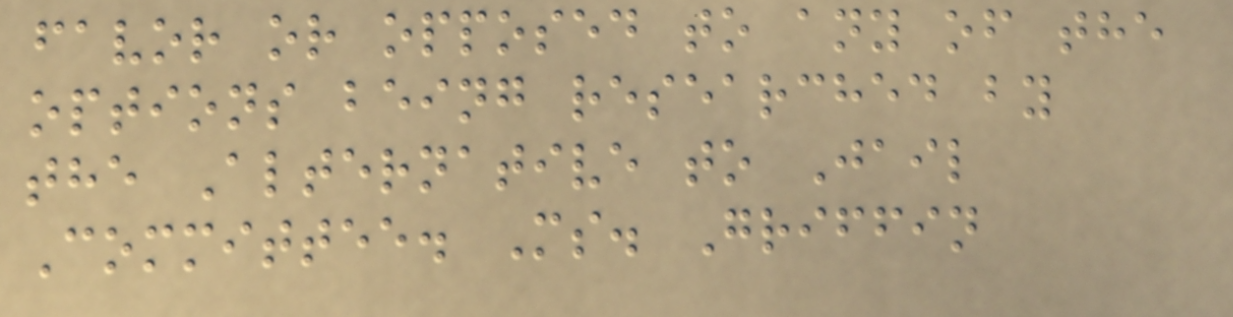favor or opposed to any of the
options being researched by
the Alternative to Jail
Committee. Ms. Griffin
